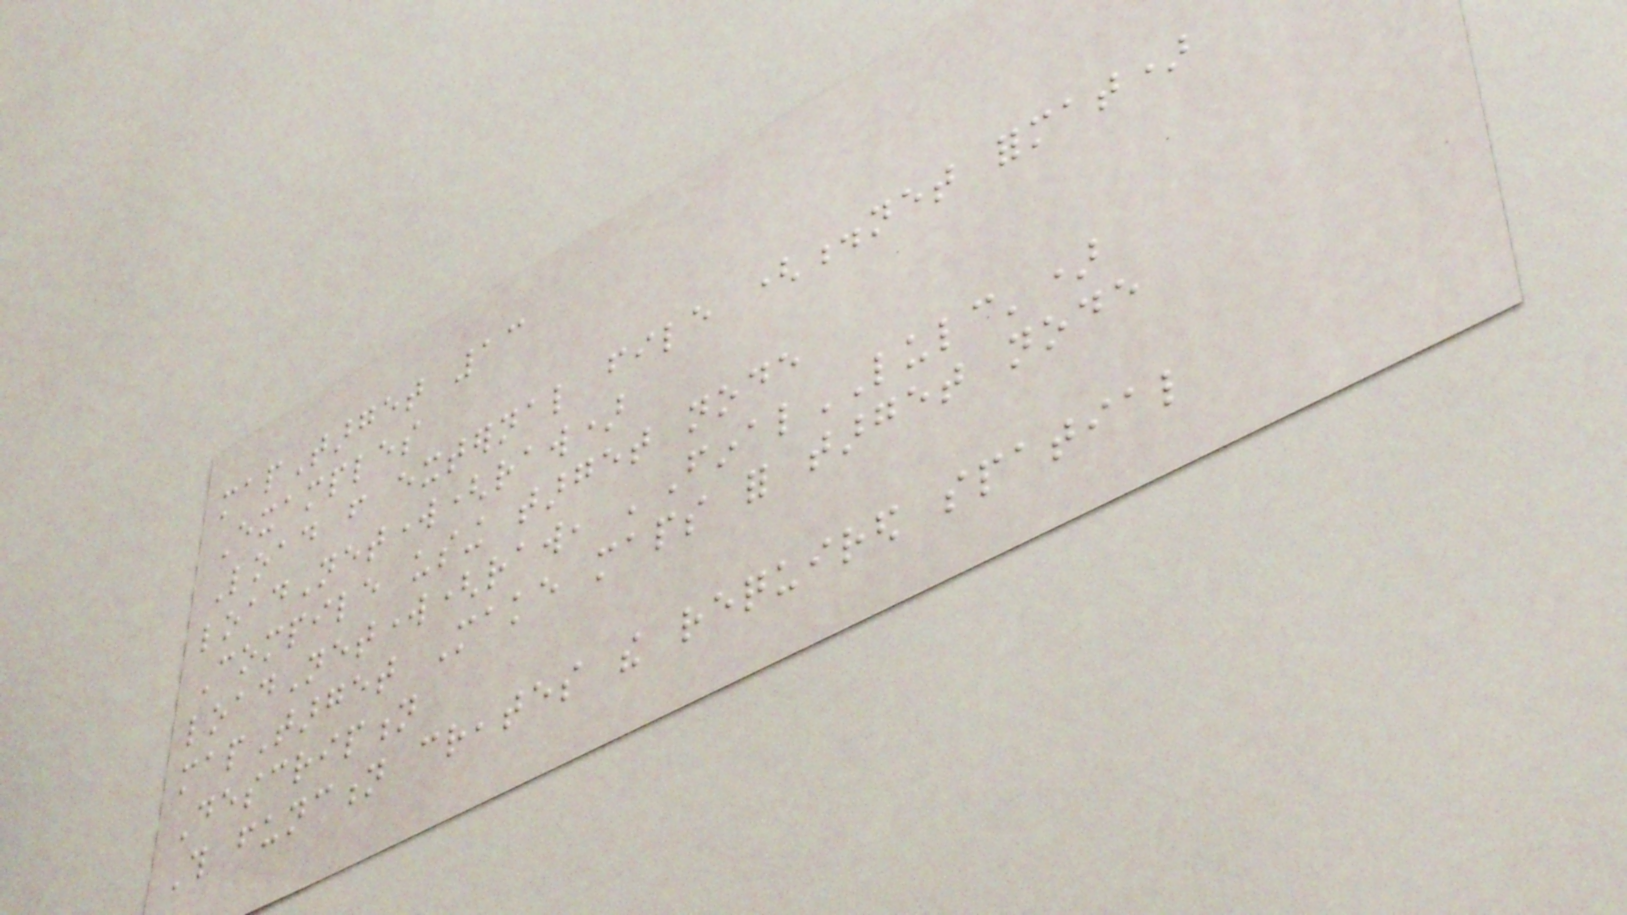mapTarget 13
Examples
Load from external file (.net format)
loadNetwork(raw)
Compile using target node
loadNetwork(raw, 'FinalLULC')
mapTarget Make maps for target node
Description
This function creates the required spatial
